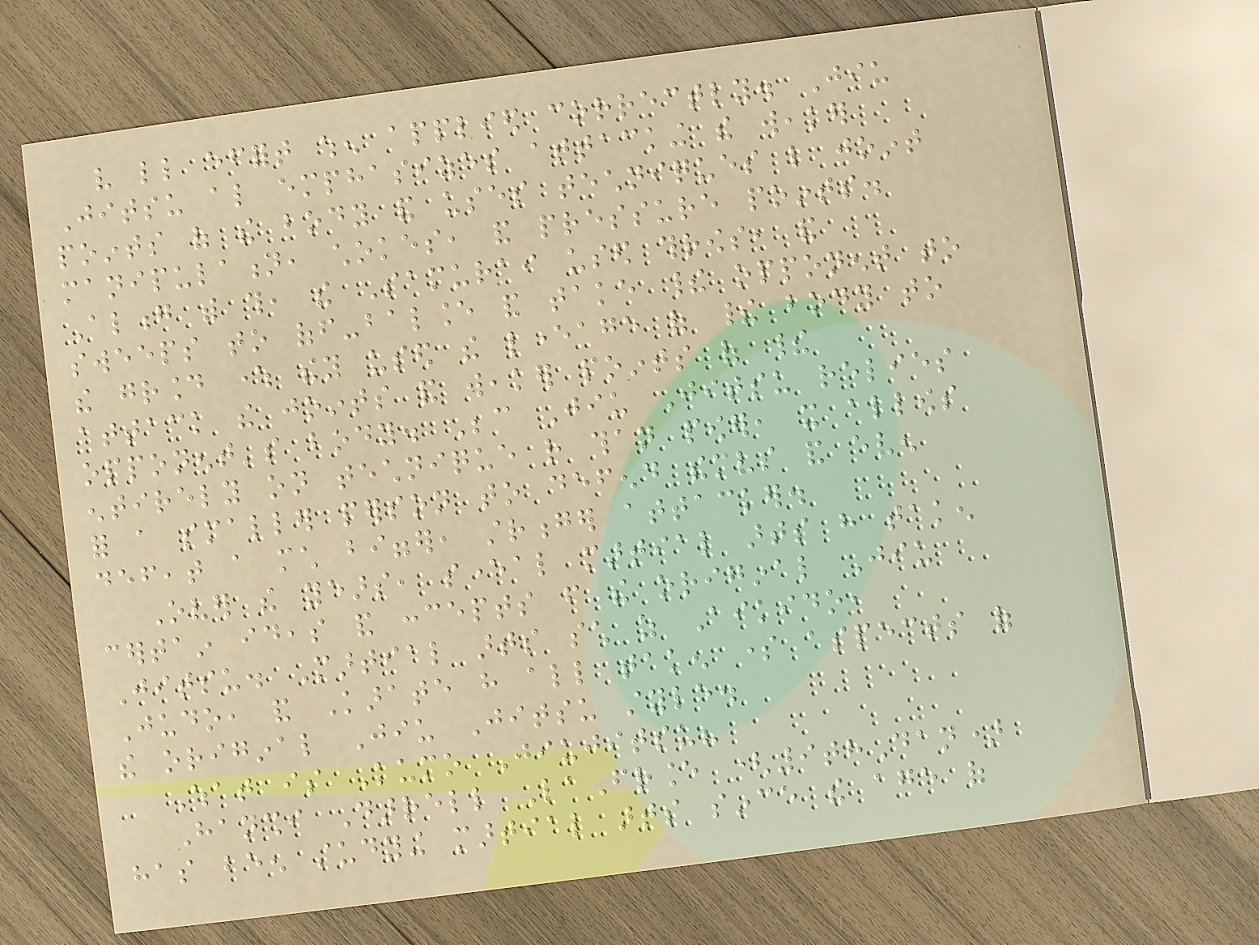very little effort when applied correctly. Jiu
Jitsu also emphasizes attacking the weaker
points of the body and uses techniques like joint
manipulation, chokes, and pressure points.
Along with this, the Samurai used throws, and
sweeps to off-balance and take their opponent to
the ground where they used the leverage of their body to
attack the joints and weaker points of their
opponent's body. Because Jiu Jitsu relies
entirely on technique rather than power, it allows
for a smaller person to defend themselves and even
defeat a much bigger, stronger attacker.
Over the years, several martial arts have taken
certain ideas and concepts from the original Jiu
Jitsu. Martial arts such as Aikido,
Judo, and Karate have all taken some aspects of
the original Jiu Jitsu style.
What is Kumo Jiujitsu?
Hanshi Darrell LaFrance (9thDan)
has been studying martial arts since the age of
